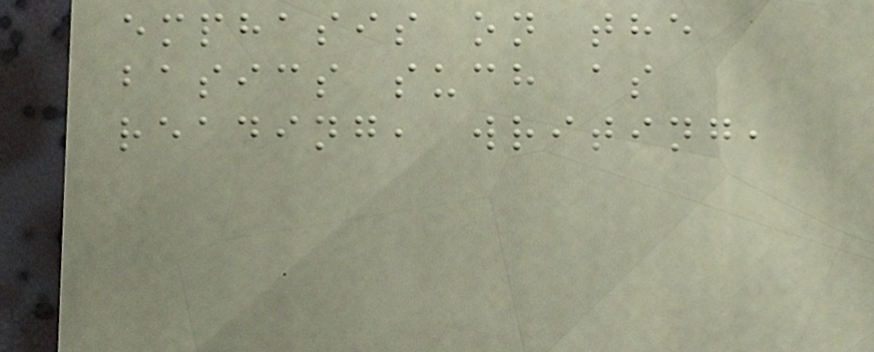emphasis on the
basics such as
reading, writing,
